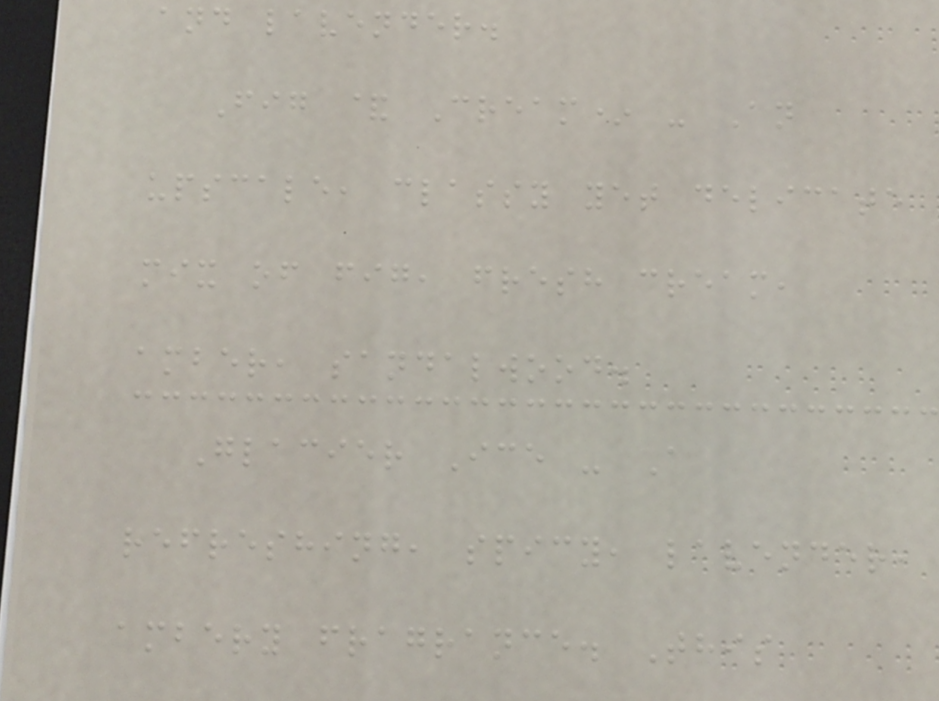and lavender.
Fig & Cream* - An
upscale, classy yet delicate
mix of fig, fresh cream,
amber, sandalwood.
Glacier Ice - A
refreshing, spicy, lavender,
ambery fragrance. This
